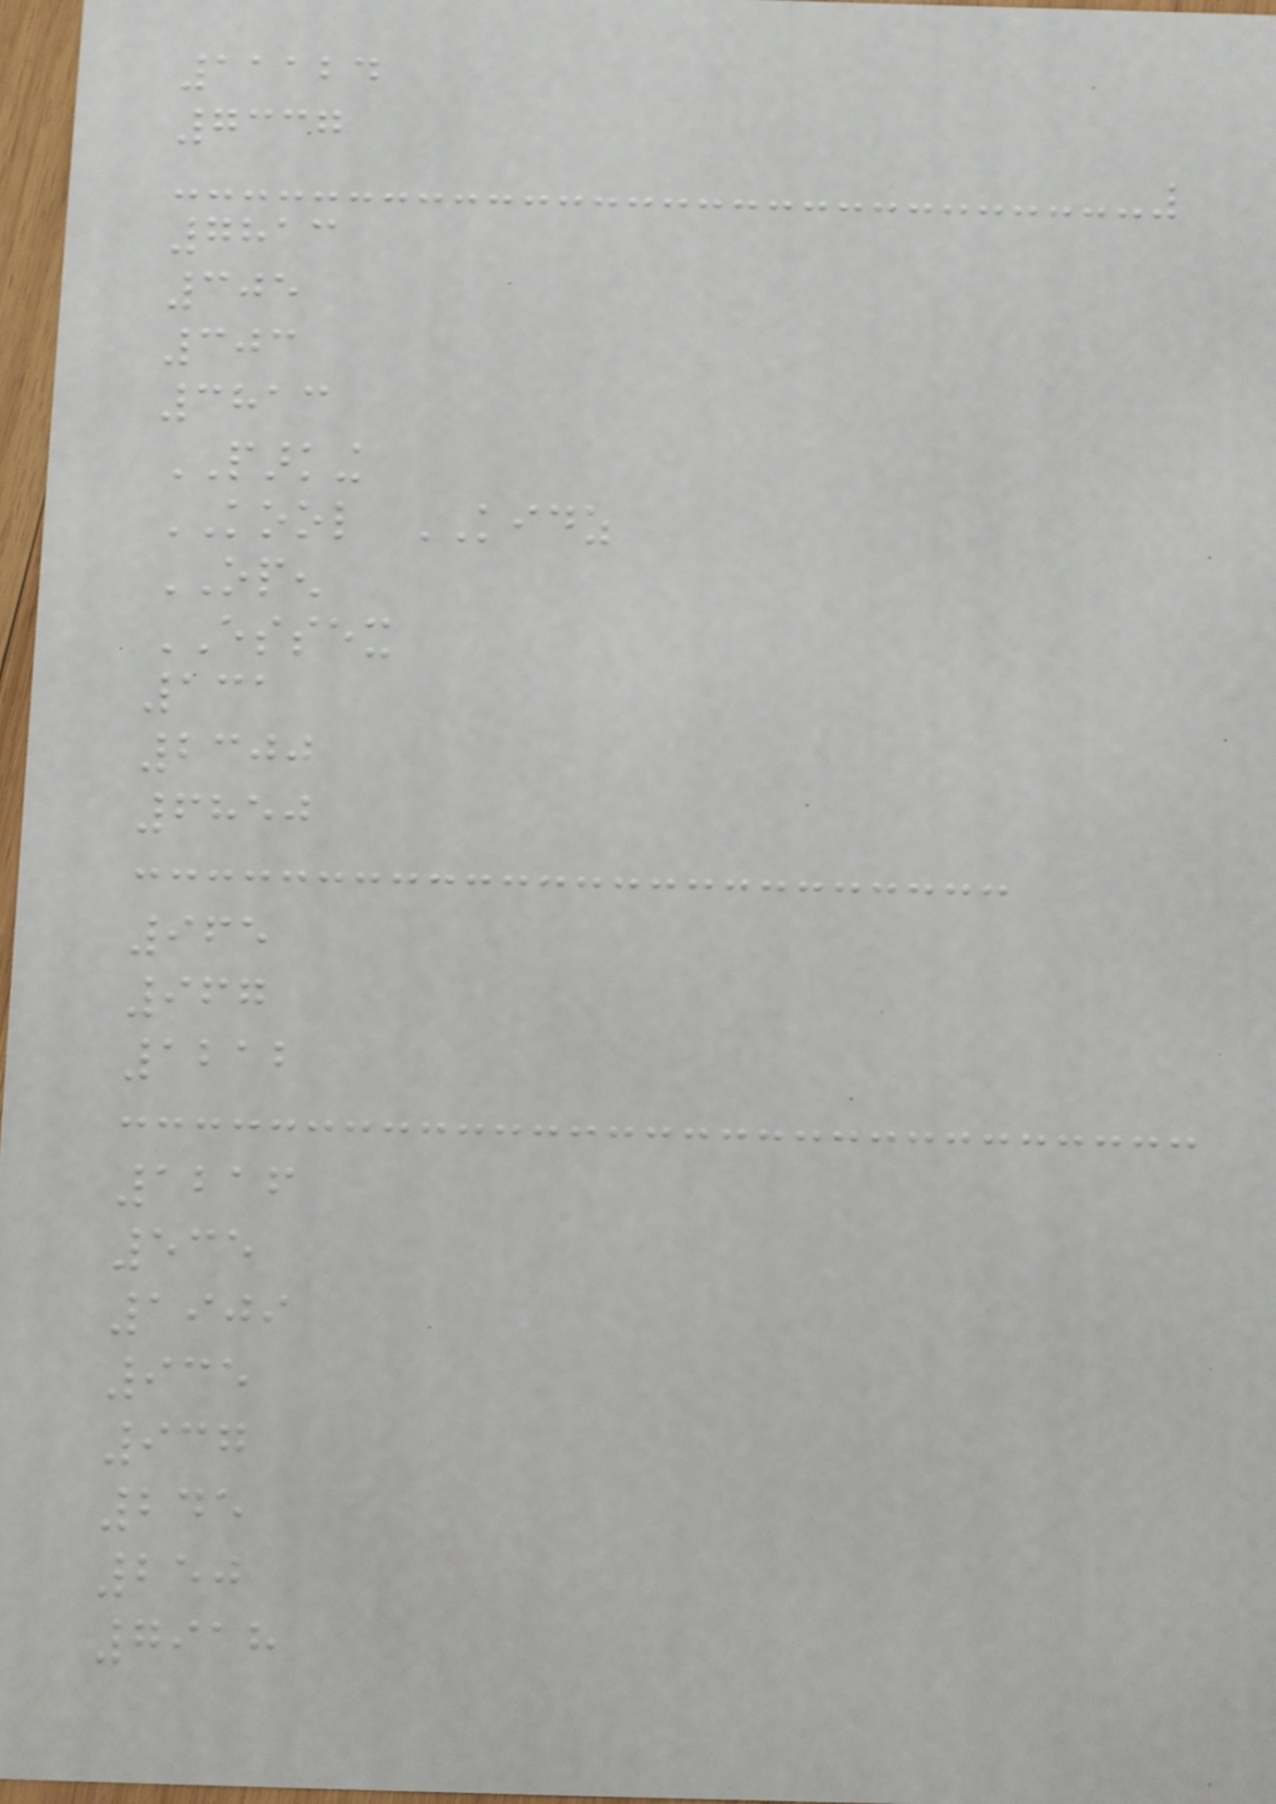11124
7337
7813
305
303
3813
PARKING
KOOL KIDZ
OPEN
ESSEX
131
2300
6850
965
967
1212
1216
535
1909
935
937
245
250
7918
